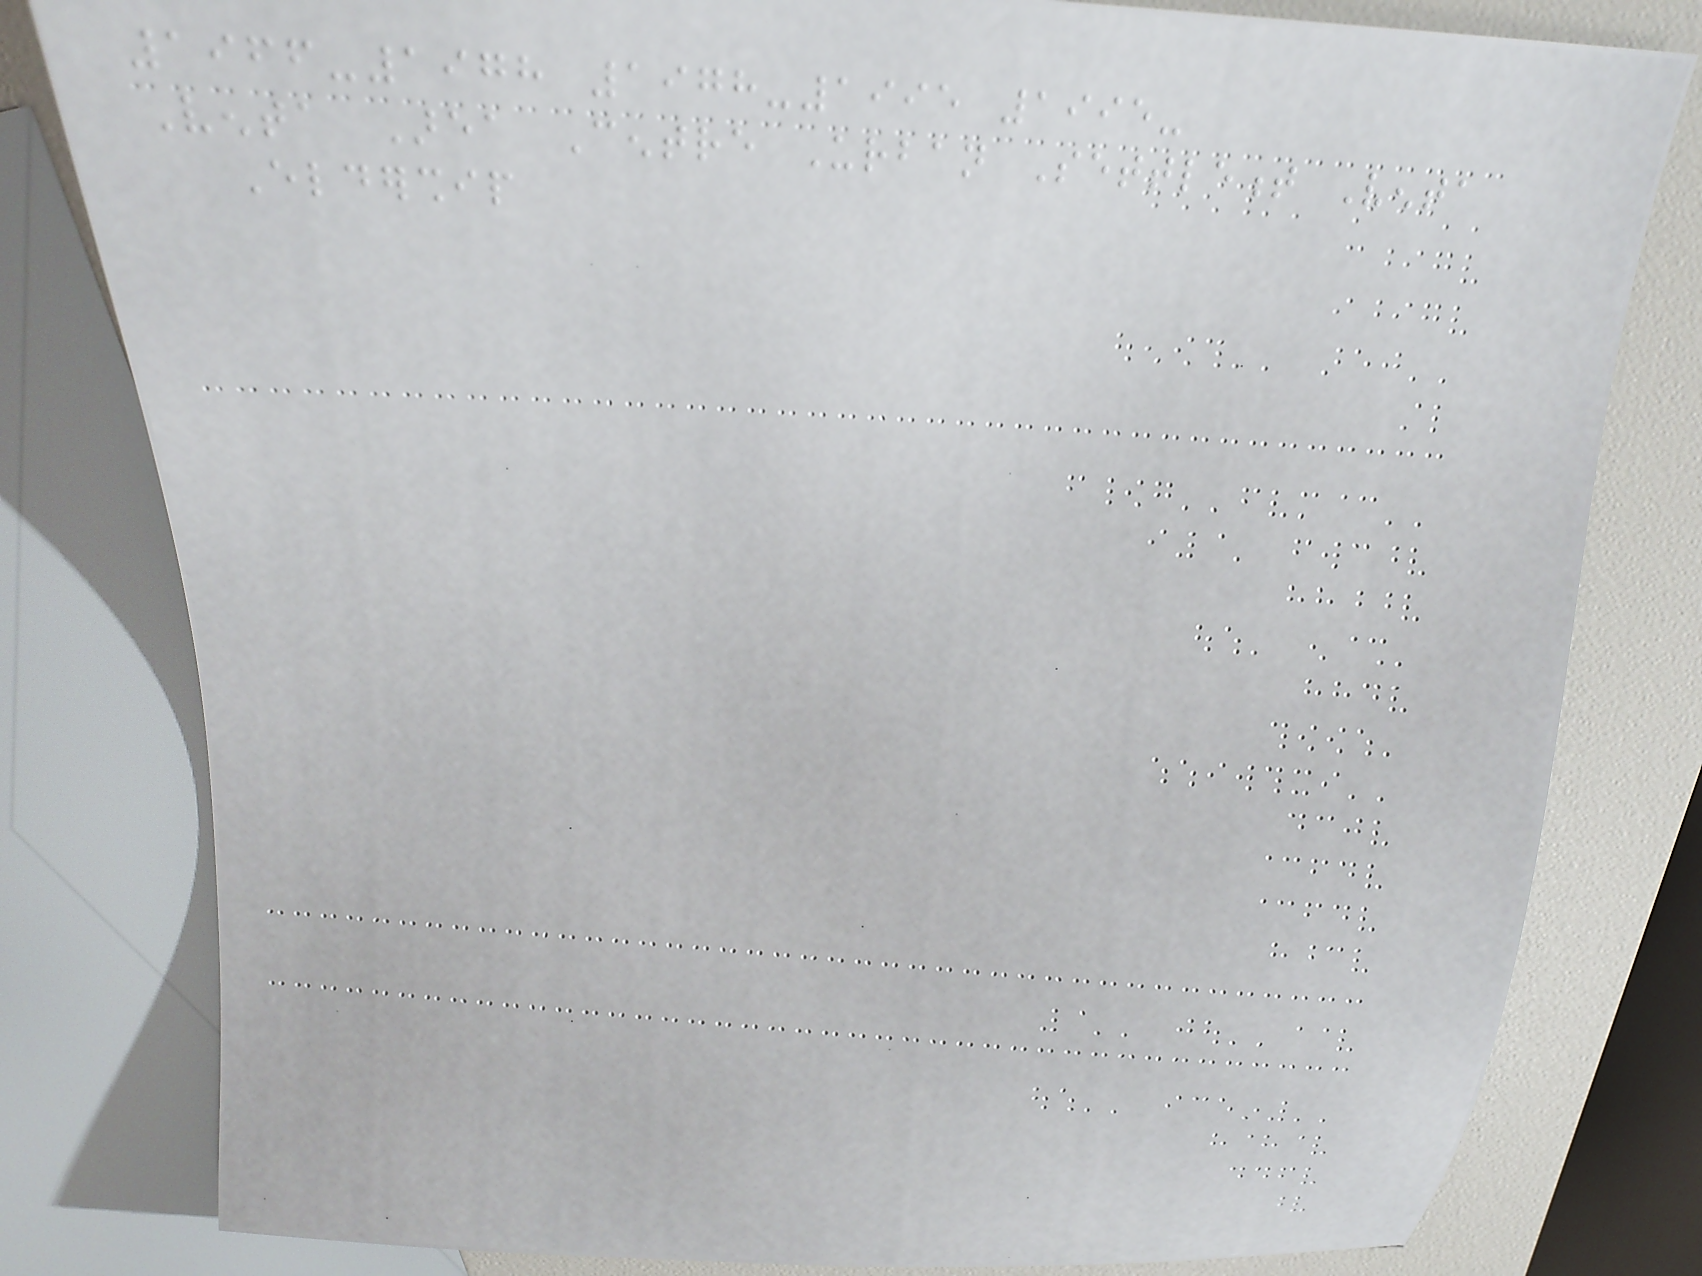1966-1978 1978-1995 1995-
Venta Area Centre Urban Settlement Venta
Eldership
